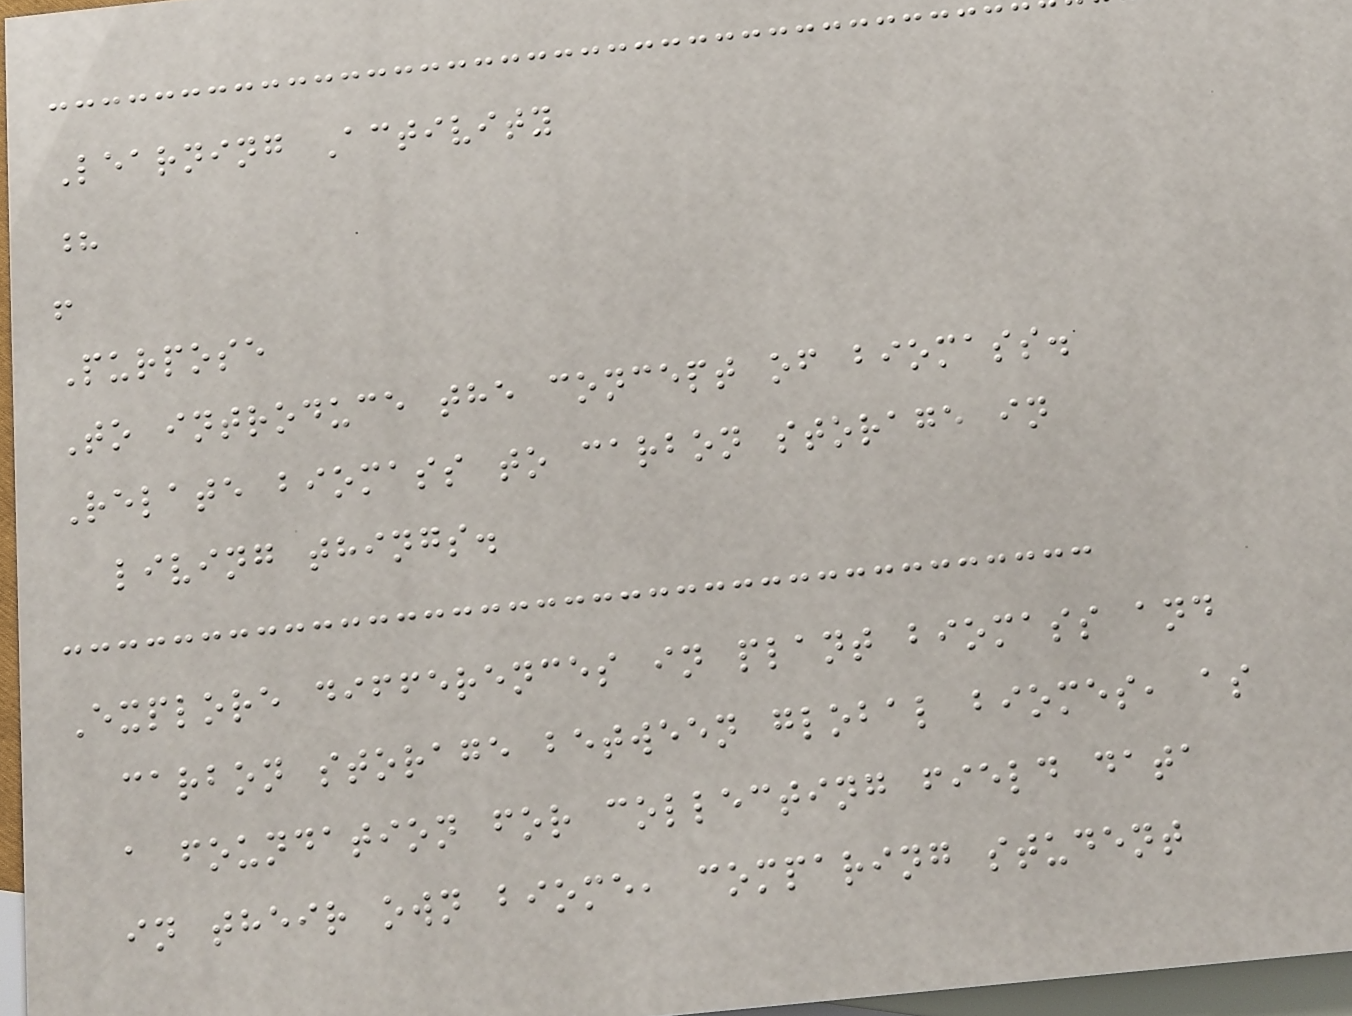Learning Activity
?
!
Purpose
To introduce the concept of biomass.
Relate biomass to carbon storage in
living things.
Explore differences in plant biomass and
carbon storage between global biomes, as
a foundation for collecting field data
in their own biome, comparing student
